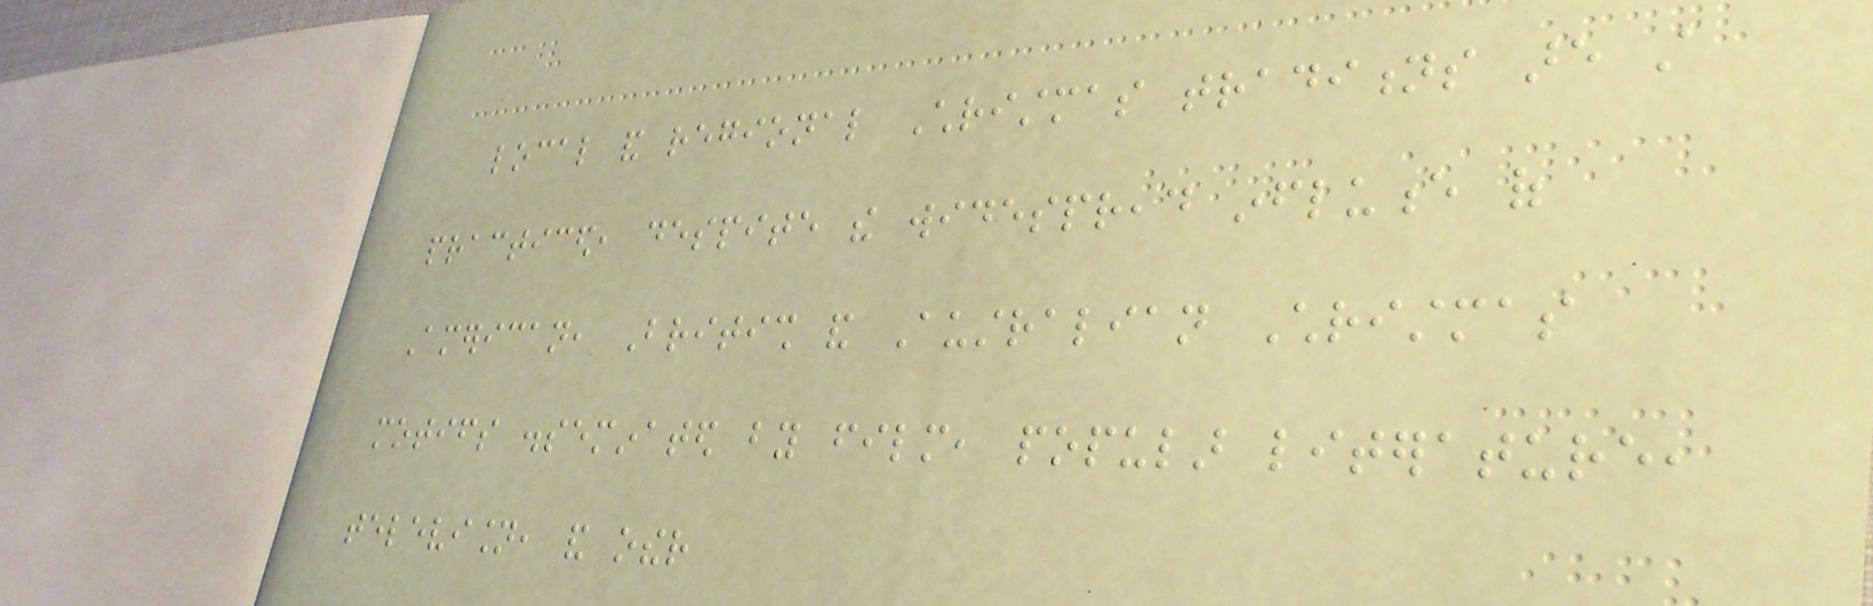local and regional Christmas traditions are still
practiced, despite the widespread influence of
American, British and Australian Christmas
motifs disseminated by film, popular literature,
television, and other
